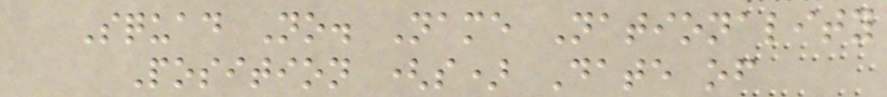Squad No. Name Nationality
Position (s) Date of
